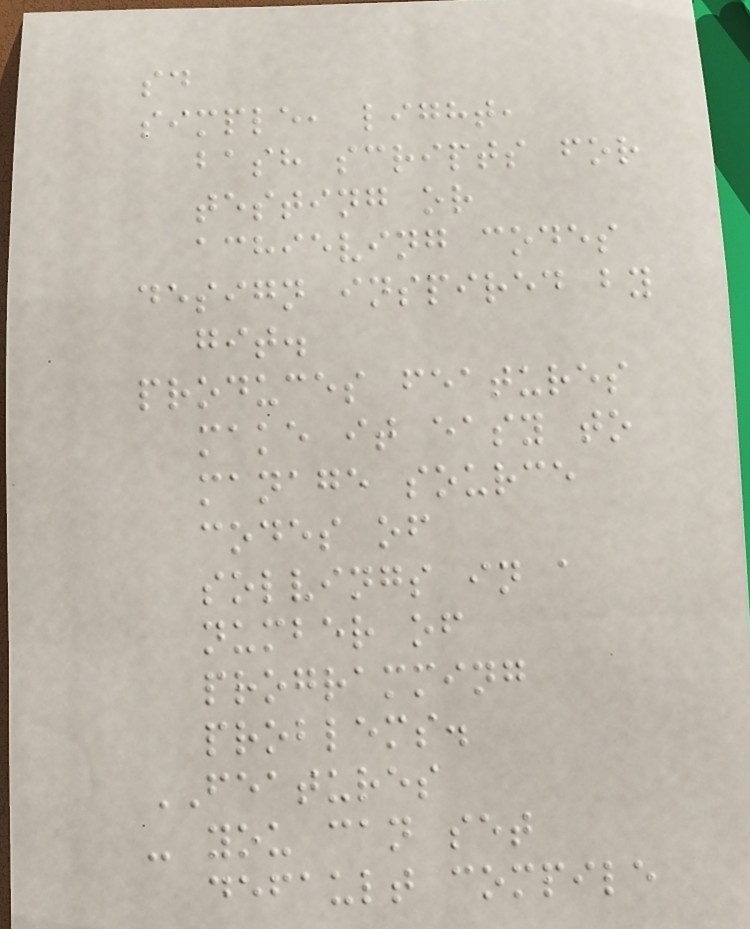sd
simple, light,
bash scripts for
testing or
achieving codes
design inspired by
git.
produces features
make it easy to
manage source
codes of
solvings in a
number of
programming
problems.
FEATURES
- you can set
default compile
